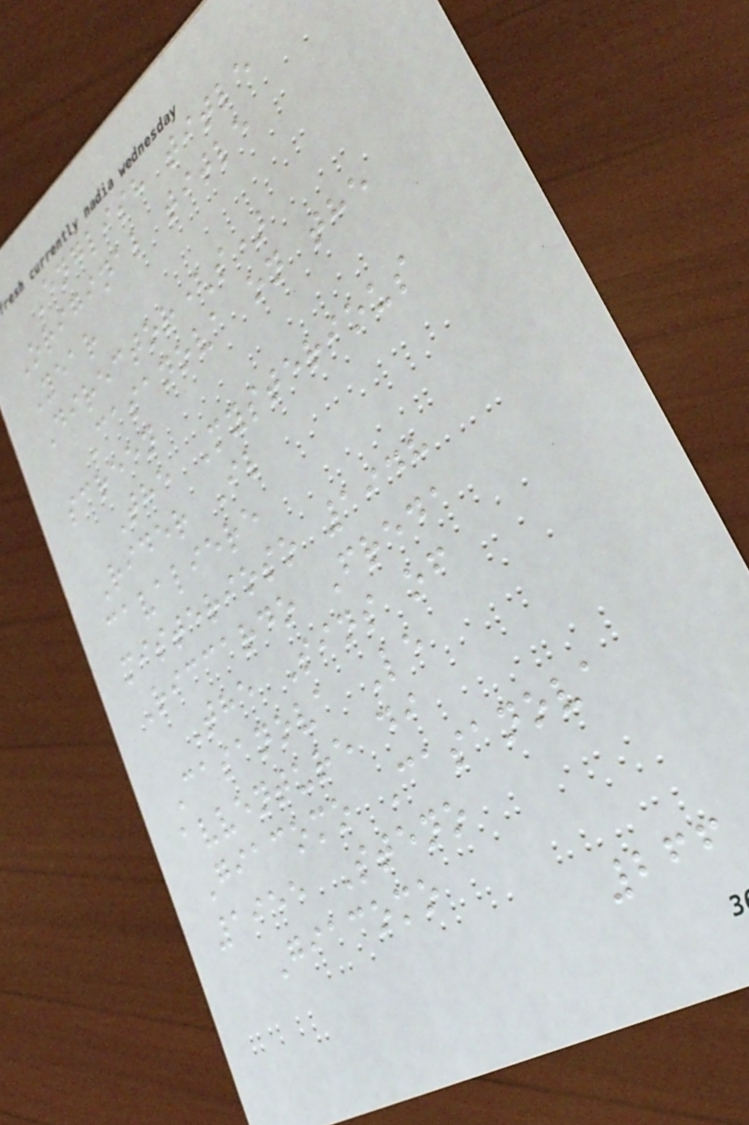English title
Original title
Year
Director(s)
Casanova on the
screen
The Mysterious
Rider Il
cavaliere
misterioso 1948
Riccardo Freda
The Sins of
Casanova Le
avventure di
Giacomo Casanova
1955 Steno
Giacomo
266
